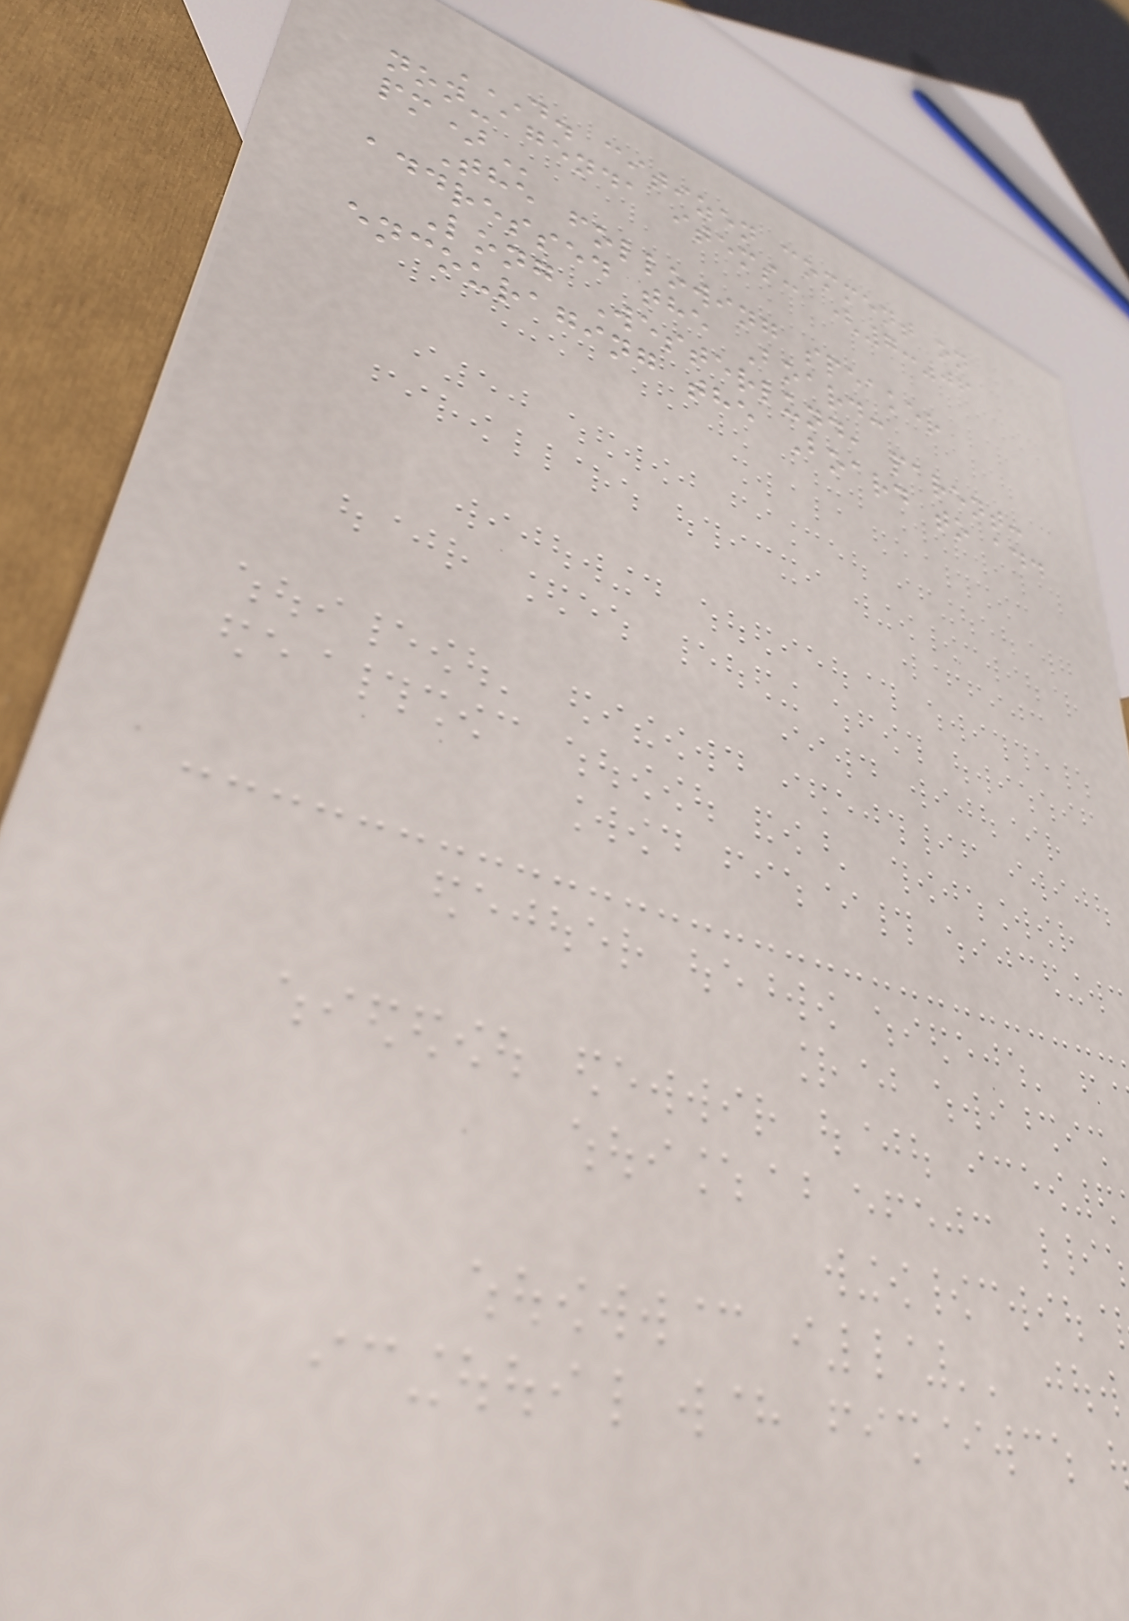D. CITIZEN COMMENT ON
NON-AGENDA ITEMS: (7:06
PM)
The following speaker
addressed the Board:
Long Westerlund, parent:
encouraging the Board to add
